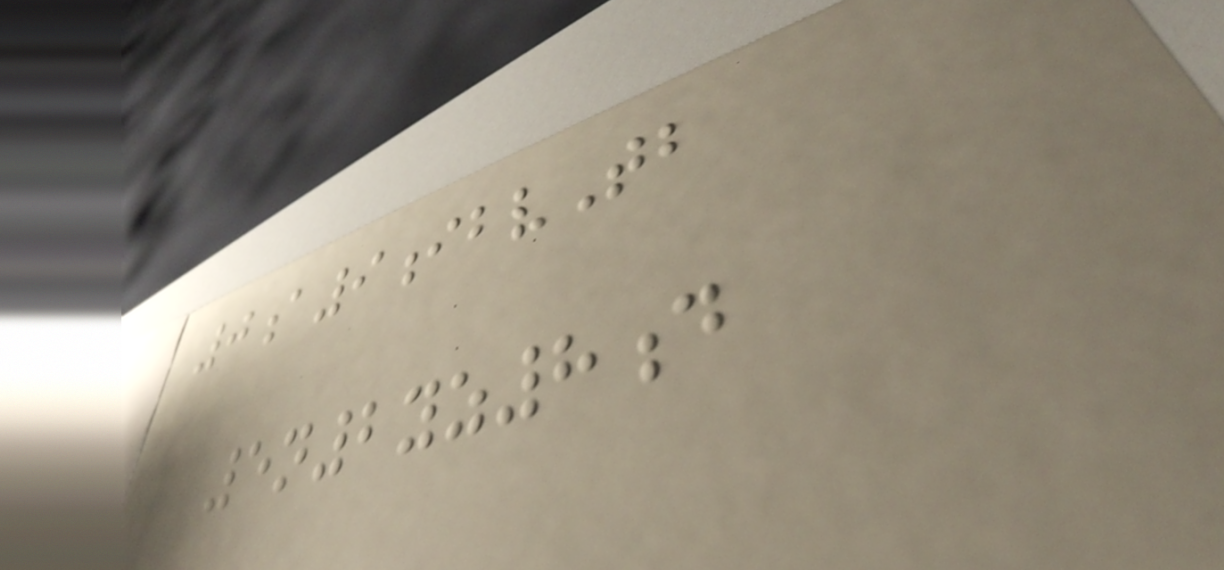0a9ibvTb
5n2yz8d
